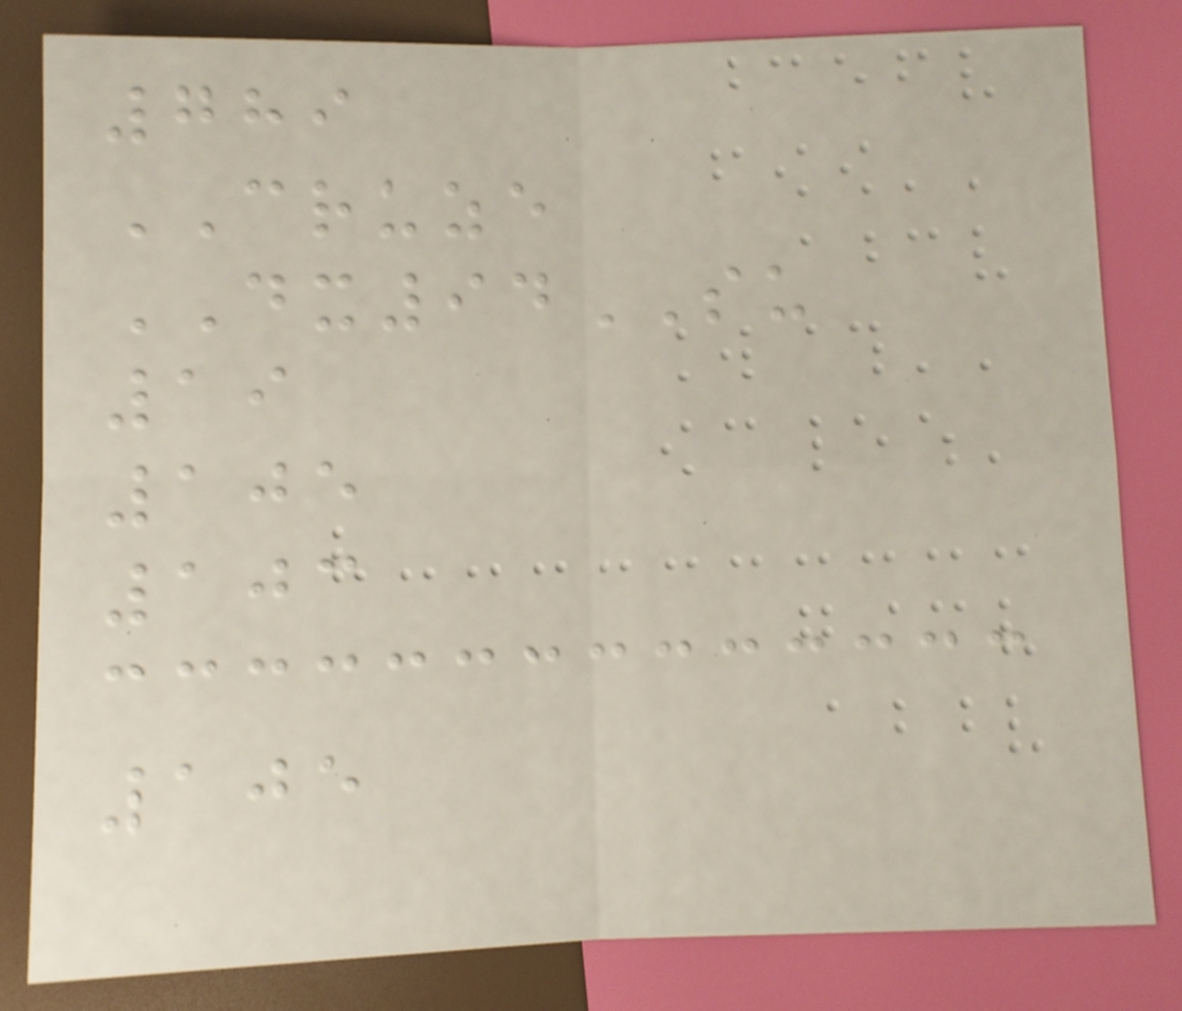789
CRUZE
DX94SU
19
105
103
105
